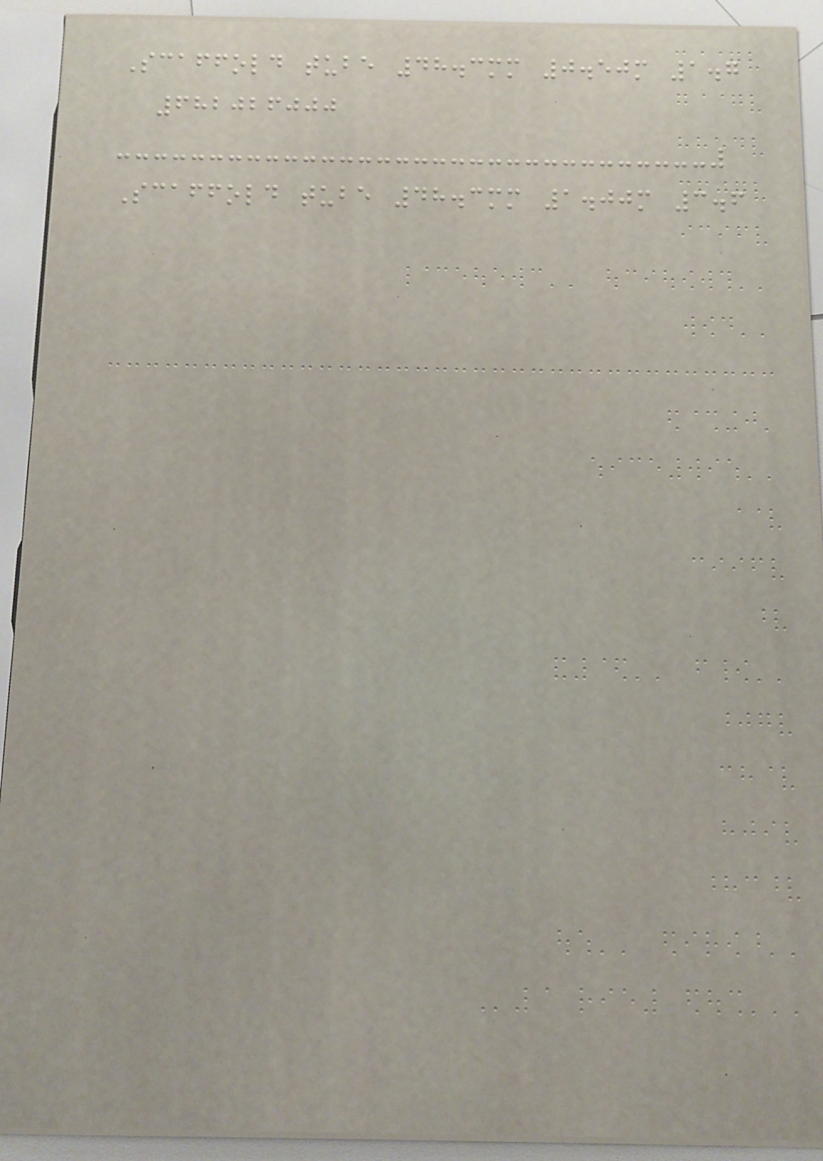Scaffold tube 48.3mm 0.50m 1.7
682026000
Scaffold tube 48.3mm 1.00m 3.6
